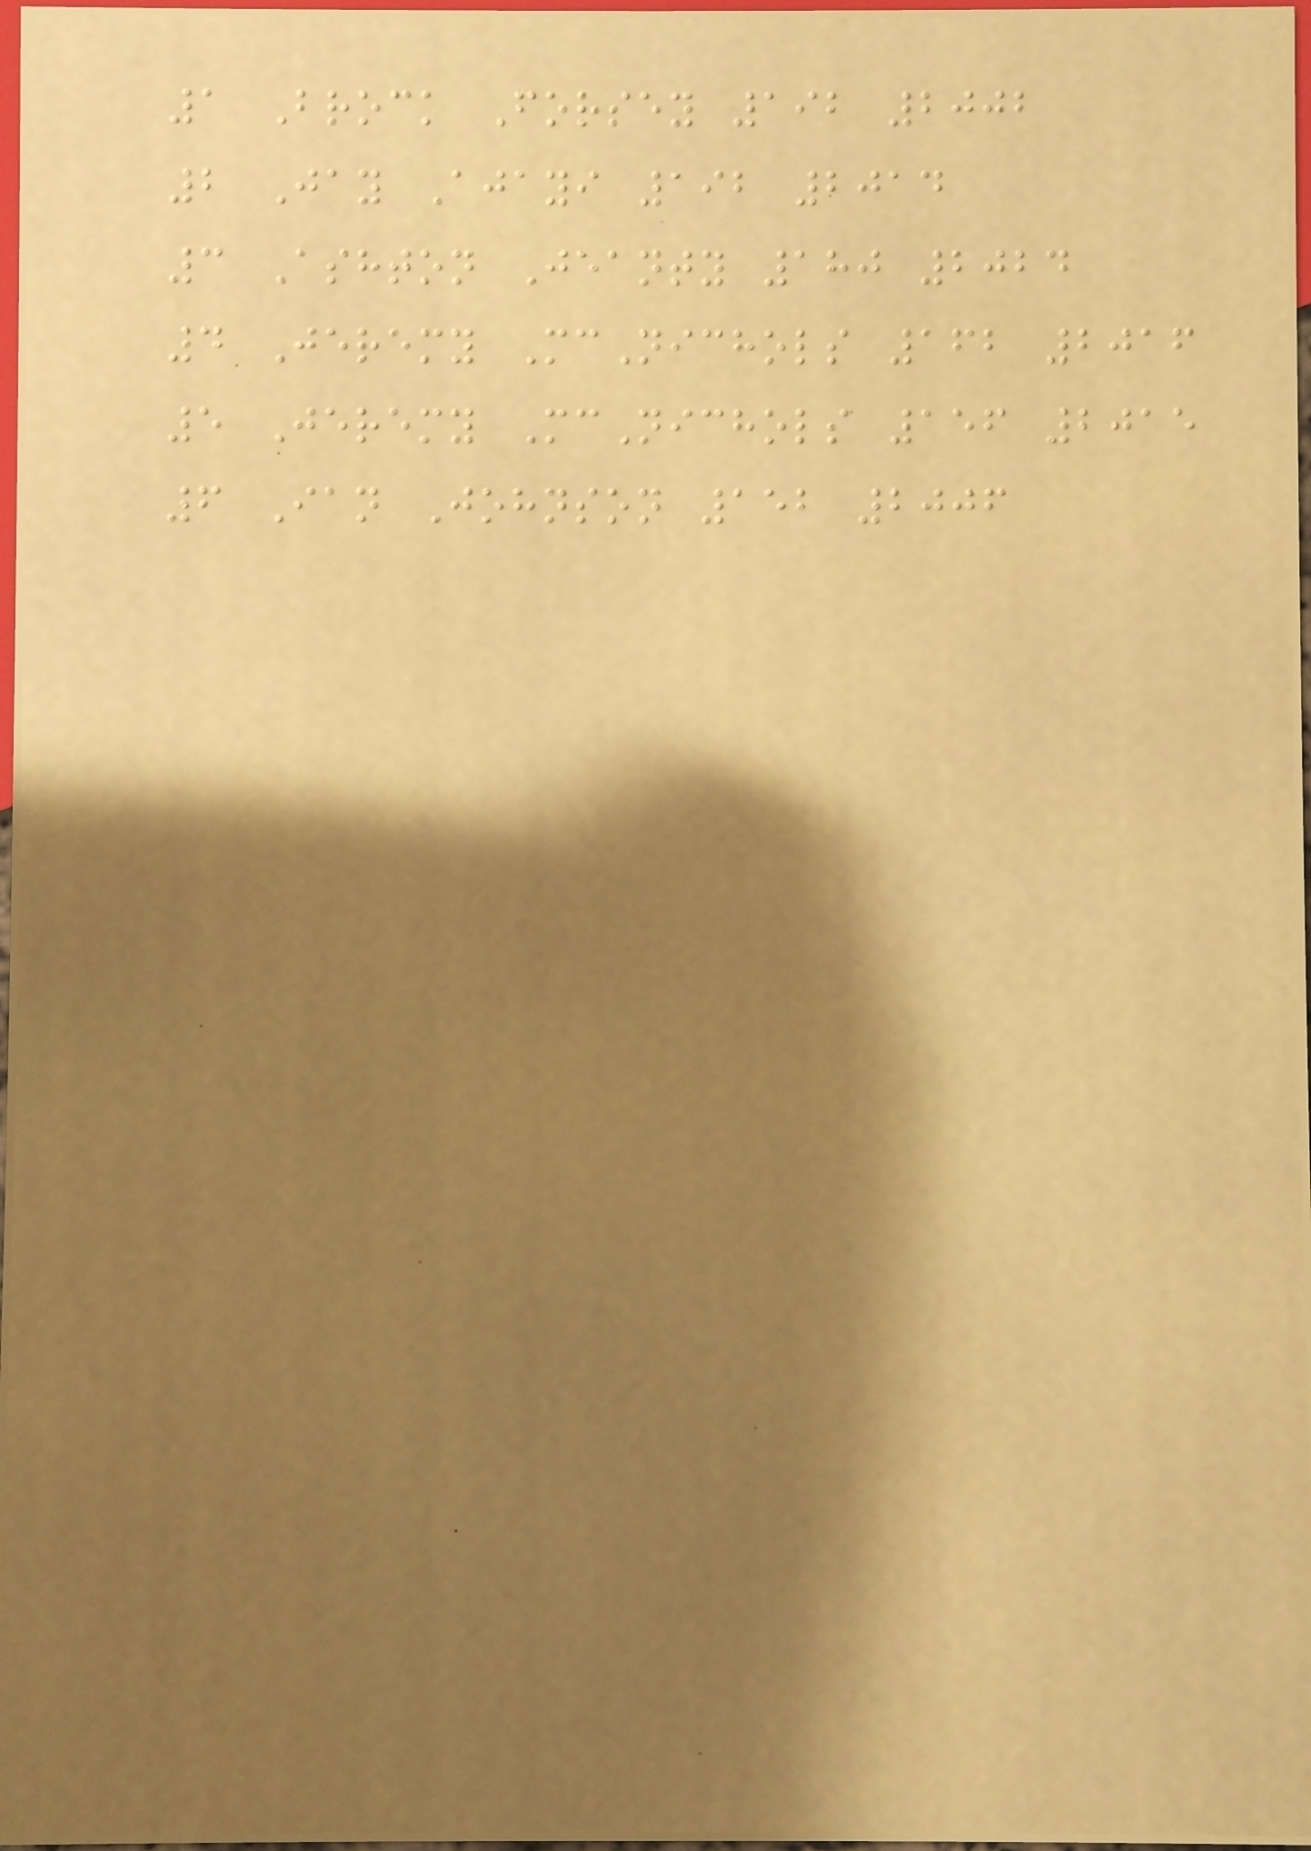1 Brock Forsey 192 2002
2 Jay Ajayi 192 2014
3 Ashton Jeanty 180 2024
4 Jeremy McNichols 162 2016
5 Jeremy McNichols 156 2015
6 Ian Johnson 152 2006
